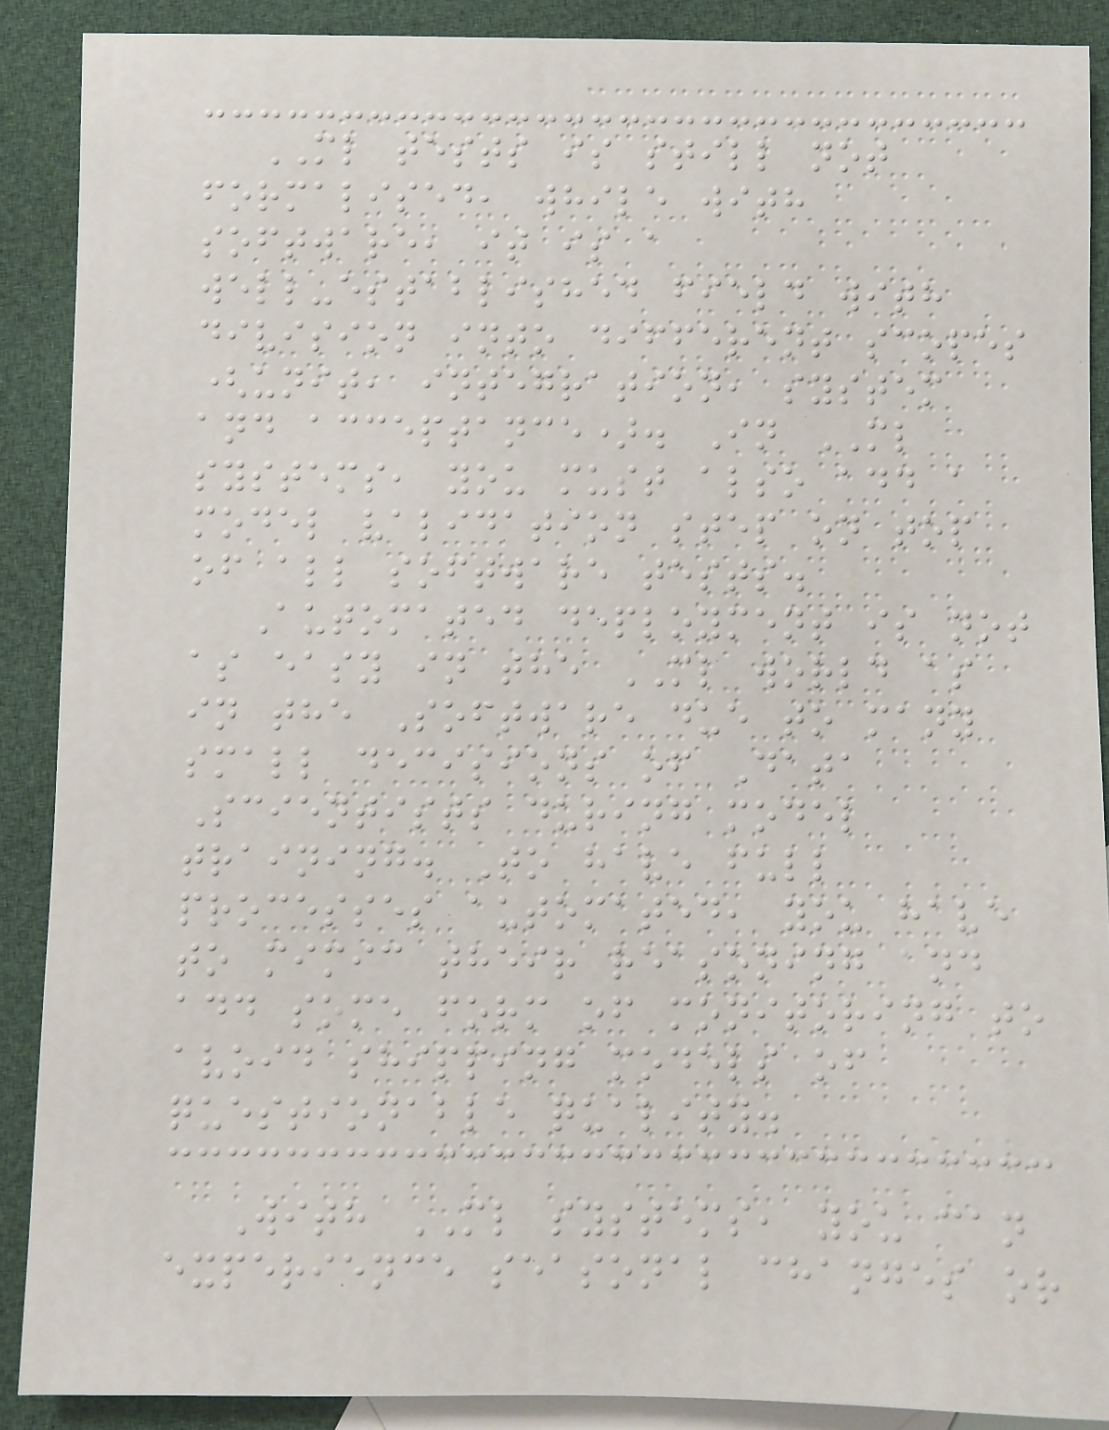ML tests is still not
formalised, while with
software, it is a
well-established field with
division into different scopes
(unit, integration, system
and acceptance). In ML
systems, you must also add a
model validation step on top
of all software tests.
Automated deployment is not
as easy in the ML world as
in the Software due to many
small decisions of Data
Scientists during model
training. To have full
processes automated, you have
to mimic their reasoning and
add some form of monitoring to
avoid shipping models of
questionable quality.
With ML systems, you can
experience seasonal changes or
